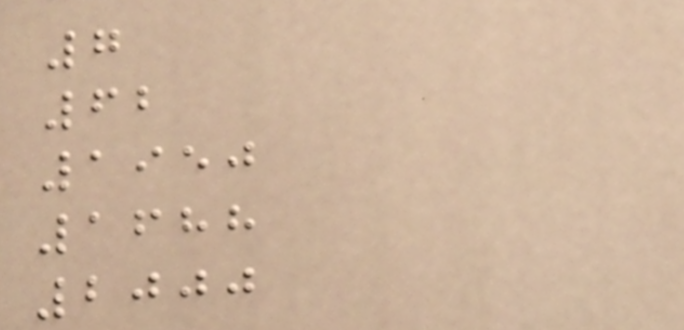7
62
1950
1688
2000
